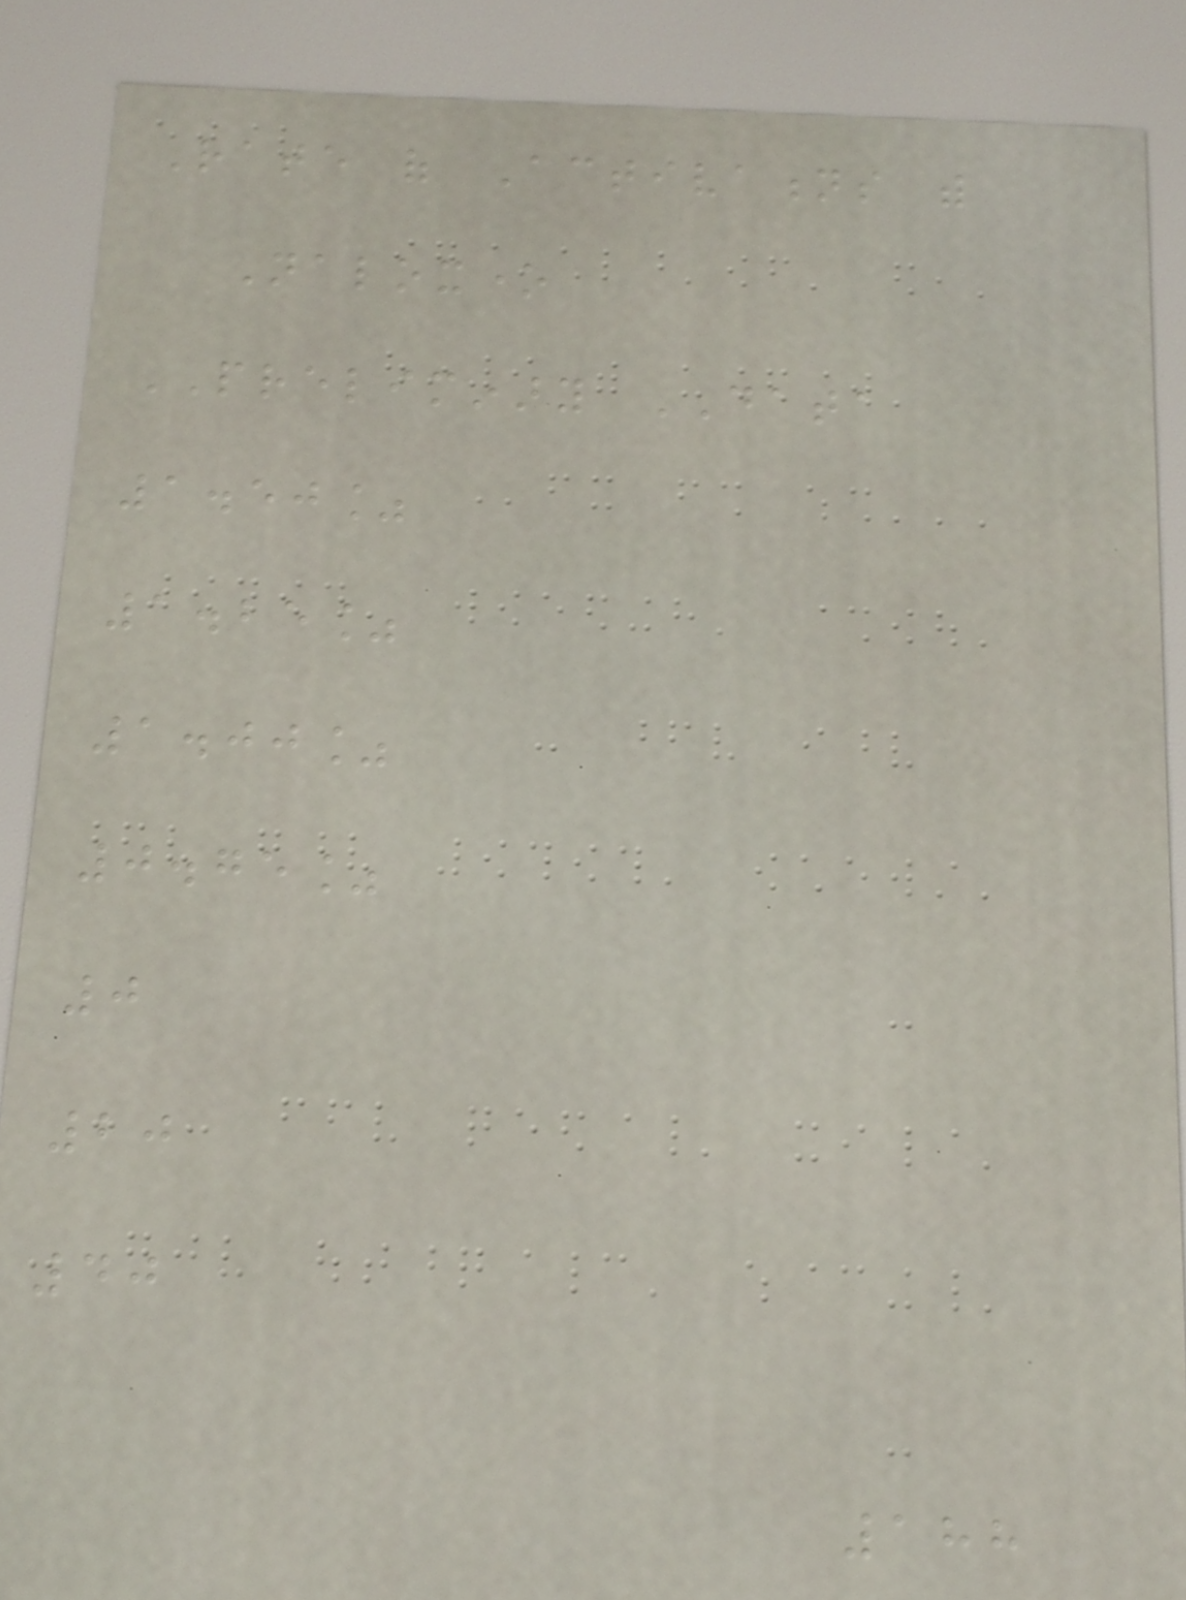Rate of Activations with
Naloxone
PRELIMINARY DATA
1.50%
1.25%
1.00%
0.75%
0
20
40
188
